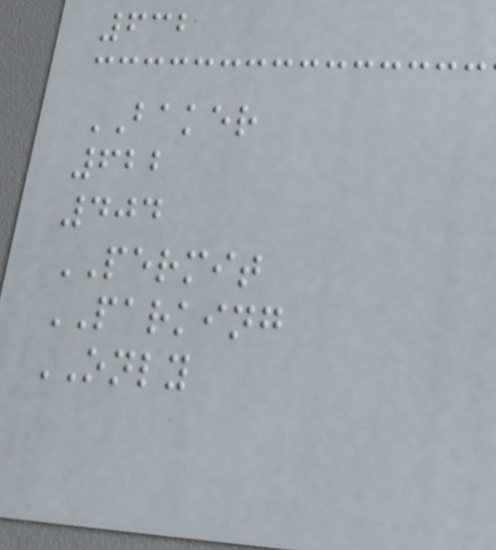632
BAKER
622
404
PERMIT
PARKING
ONLY
